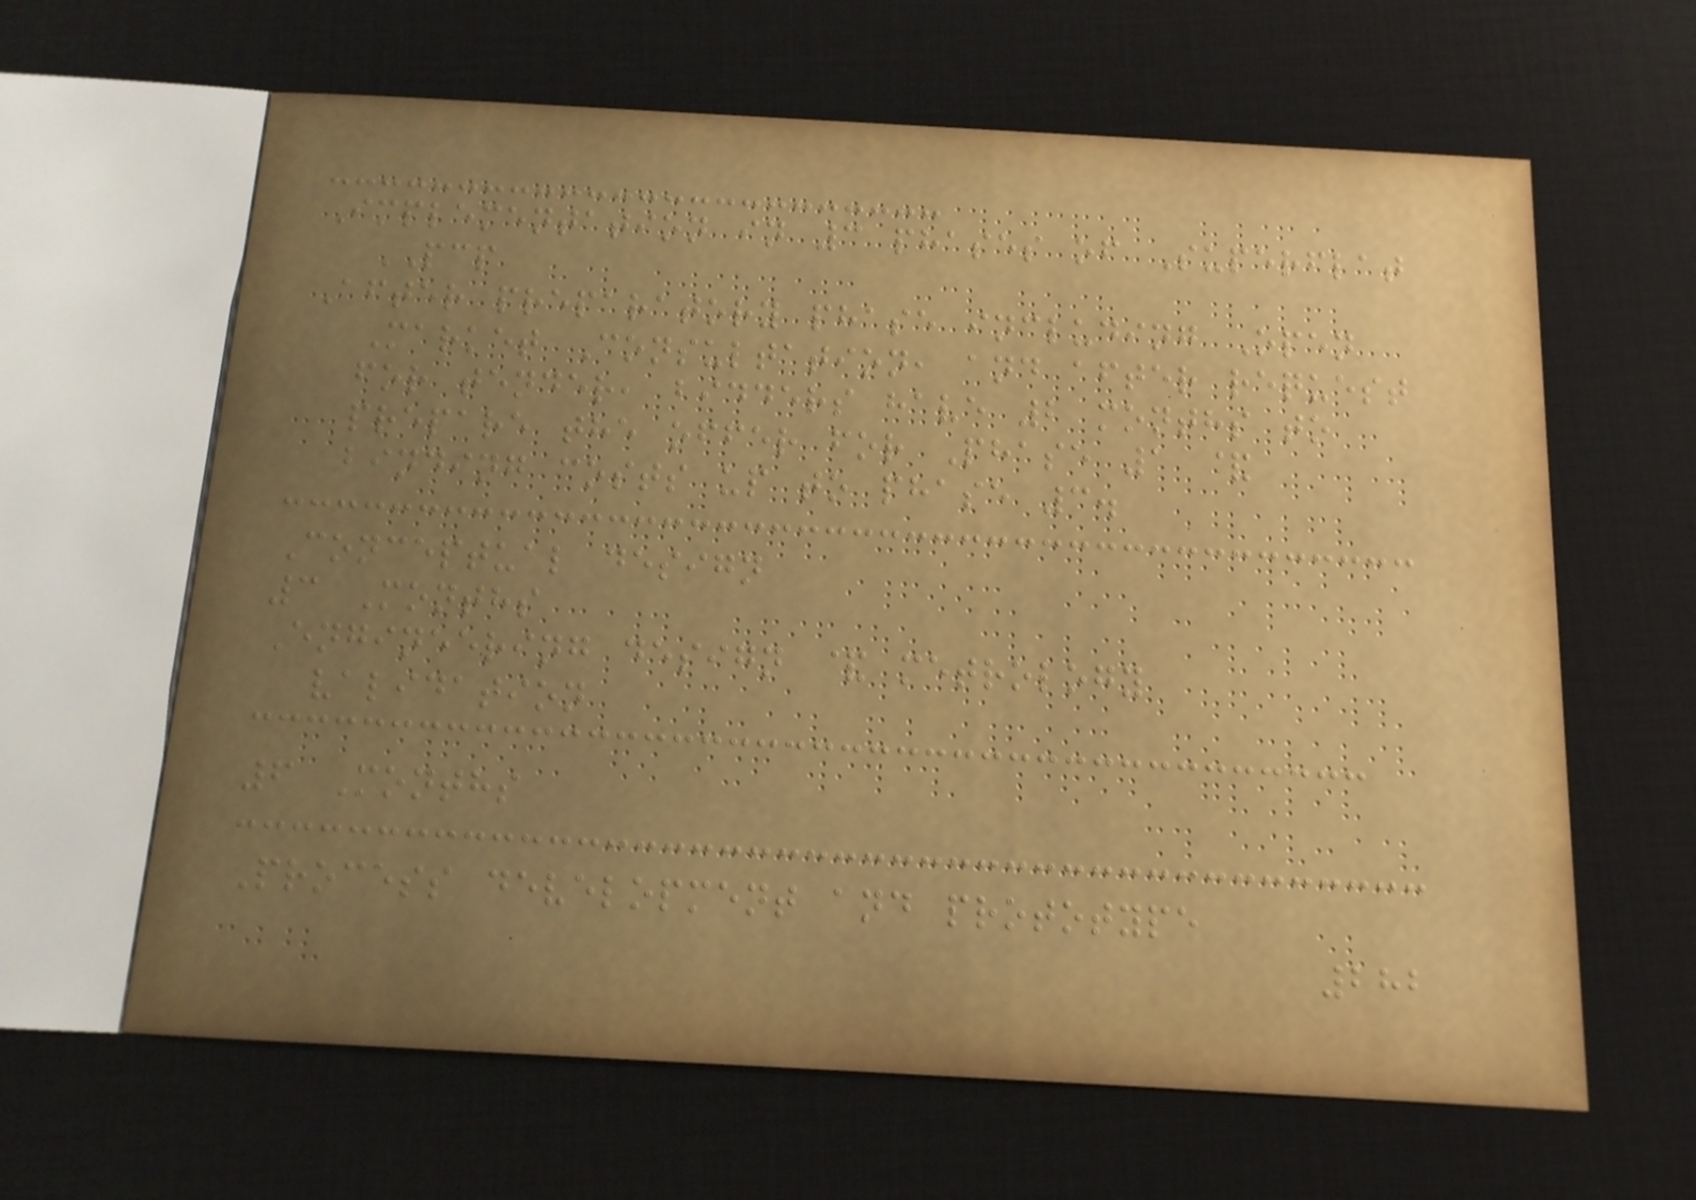Implementation in 3 phases of Superflat
PCP
After preparatory phase including Open
Market Consultation, and after request
for tender, bidders have 2 months to
prepare the offer for Phase 1 &
binding costs up to phase 3.
Conceptual design
3 Months
Engineering design & metrology
validation
6 Months
Process development and prototype
282
